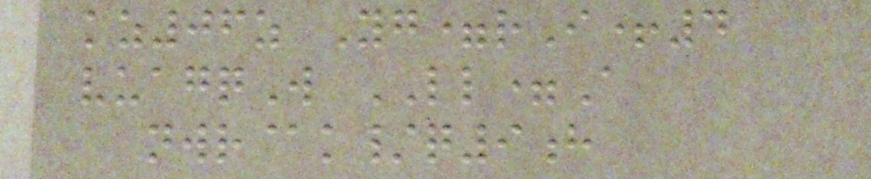kz06z Yg=rI+4
vuagqW LL=A
nwr@k/q9h
